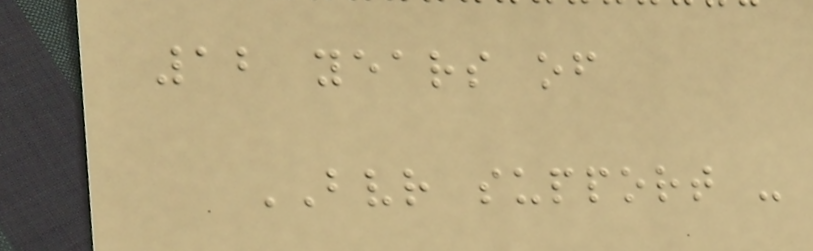12 years of
BVR support -
